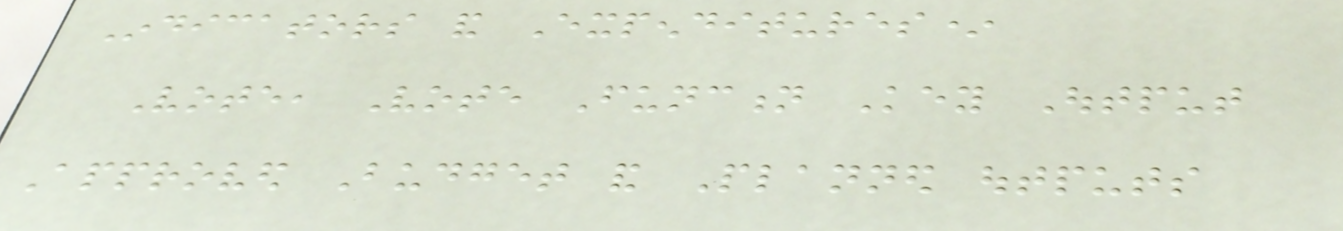Indicators and Expenditures*
Vote, Vote Function Key Output
Approved Budget and Planned outputs
